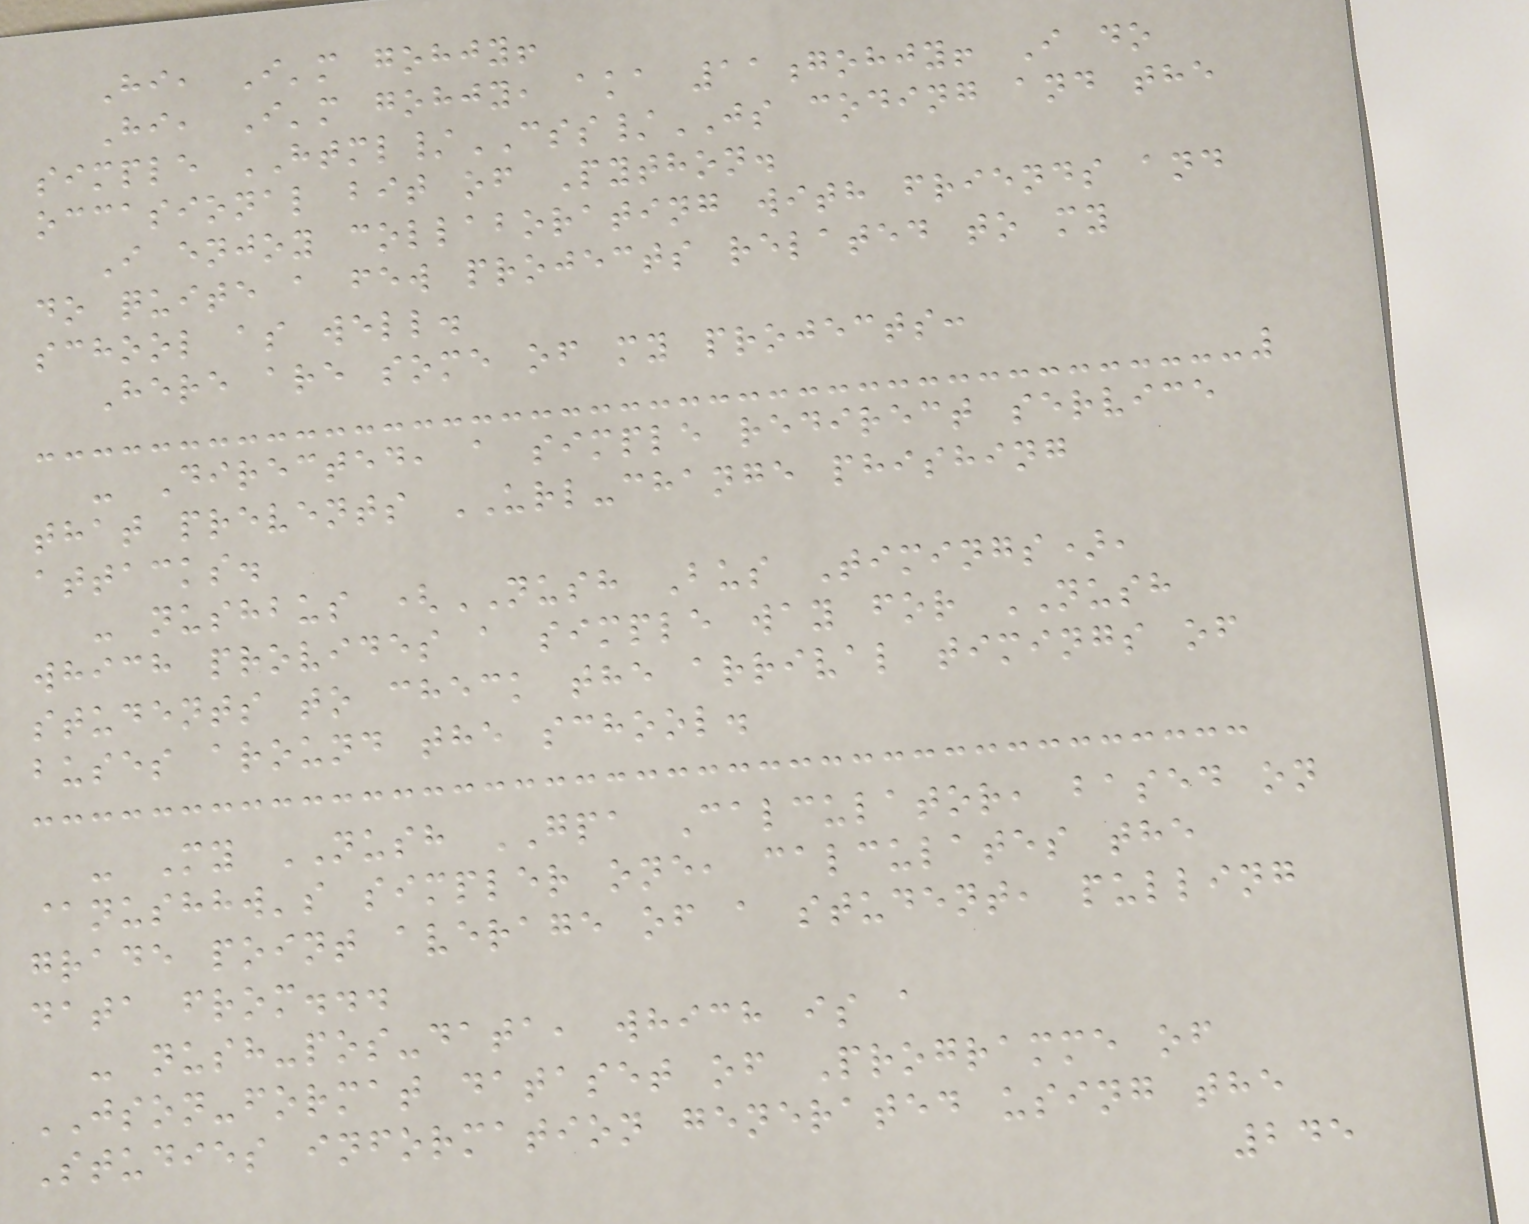Hi, I'm gohjy!
Hi, I'm gohjy, aka 11gohjy! I do
simple HTML/CSS/JS coding and the
occasional bit of Python.
I enjoy collaborating with friends and
do quite a few projects related to my
school as well.
Here are some of my projects:
- Directed, a simple redirect service
that prevents URL-change phishing
attacks.
- nushbus (NUSH Bus Timings),
which provides a simple way for NUSH
students to check the arrival timings of
buses around the school.
- My NUSH GPA Calculator, based on
@nushhw's simpler one, calculates the
grade point average of a student, pulling
data from...
- nush-pos-data, which is a
JSON-format dataset of Programme of
Studies information generated using the
245
